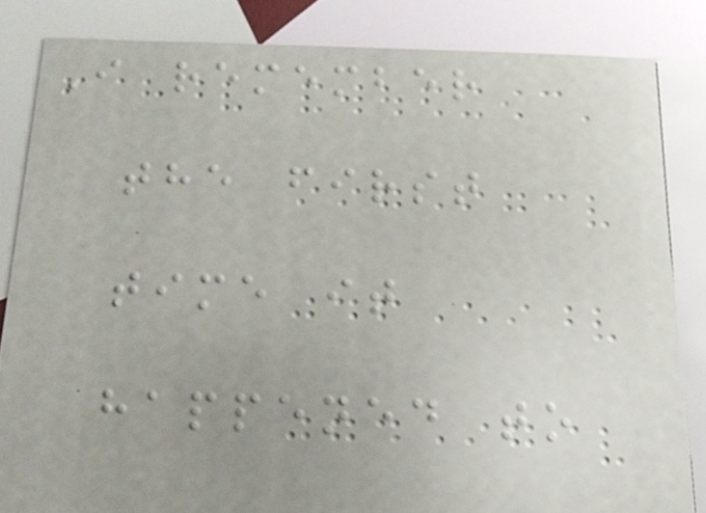I remember
the first
time it
happened to
